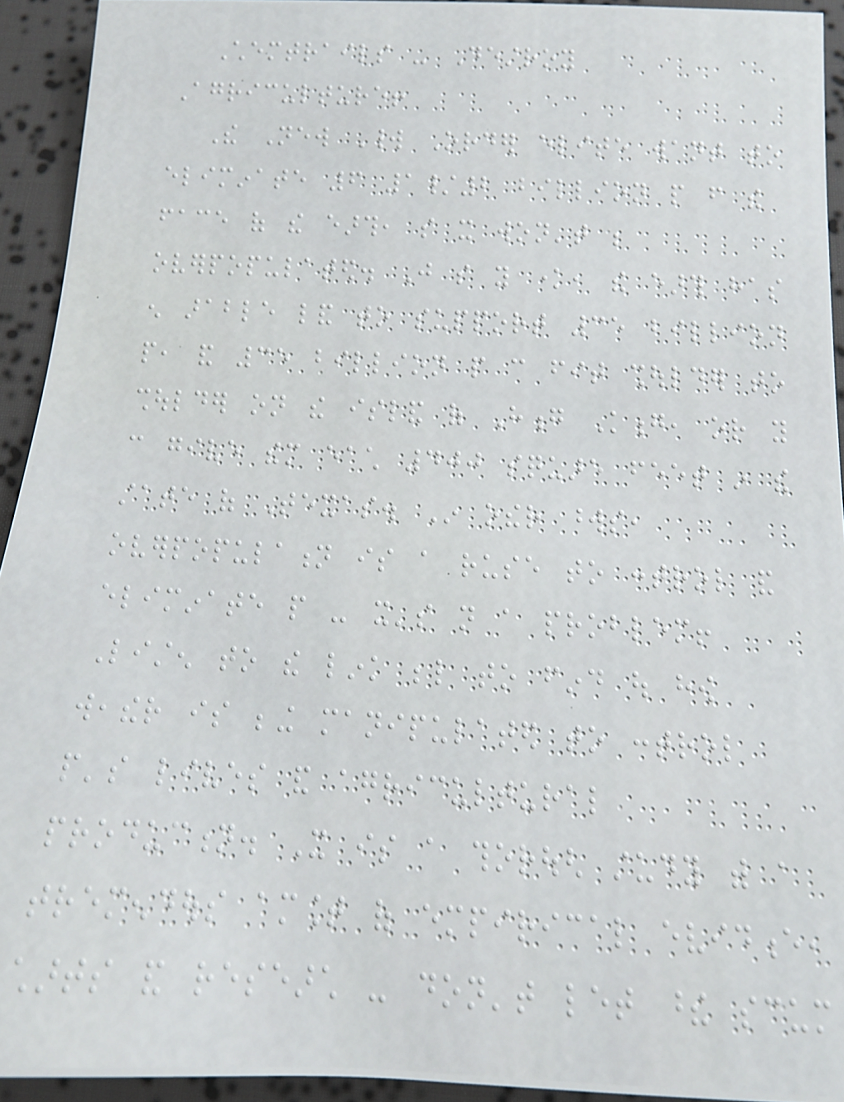Chemtrails - Destroy
Agriculture!
The New World Order elite want to
eliminate 6 1/2 billion people from the
face of the earth, so it won't be
overpopulated. Just so you know, the earth has
enough arable land to support 35 billion
people, and 35 billion people can fit shoulder to
shoulder on the island of Hong Kong, or you
can give them each 400 square feet in the
state of Texas. In other words,
overpopulation is a ruse to control and
eliminate people - it's not a problem!
Listen to the link below to find out how
weather is being manipulated to control
people's lives and agricultural
production. It is a thorough study with a
tremendous amount of empirical evidence,
charts and research - don't let these scum
